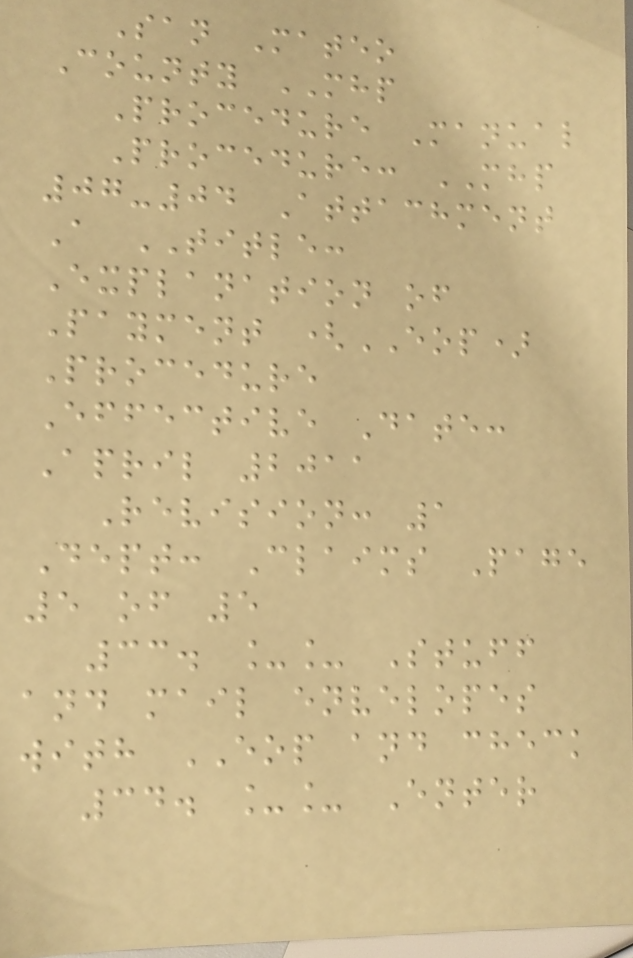San Mateo
County MHP
Procedure Manual
Procedure: MHP
07-04 Attachment
A TITLE:
Explanation of
Payment (EOP)
Procedure
Effective Date:
April 2011
Revision: 1
Dept: Claims Page
5 of 5
33. __ Stuff
and mail envelopes
with EOP and check
34. __ Enter
